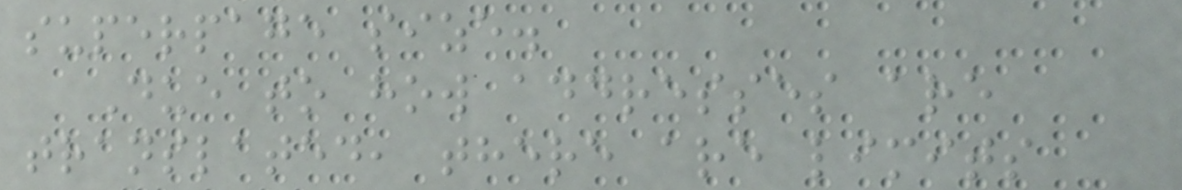superpage size.
Due to how addresses are
translated, there are limits
